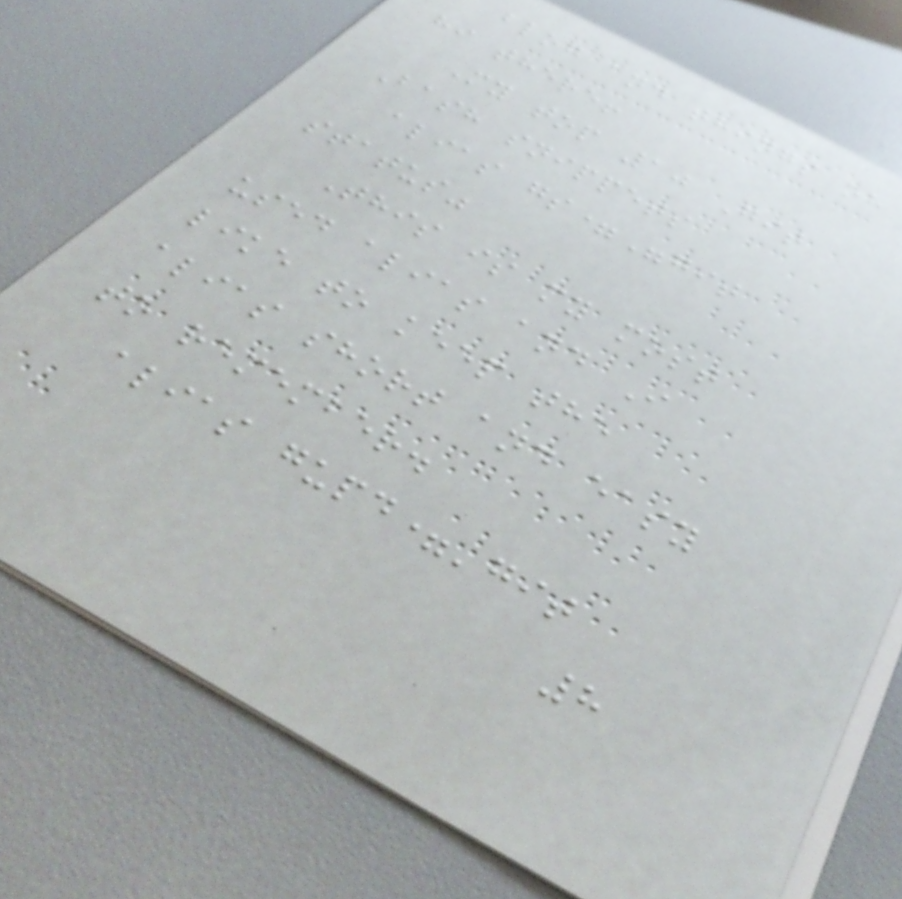blog and things oh
hi there!
My top 10 Git
Bash snippets
alias gs="git
status"
This is my most
used alias and I
like to keep the
alias short and easy
to remember.
alias gupd='git
8
